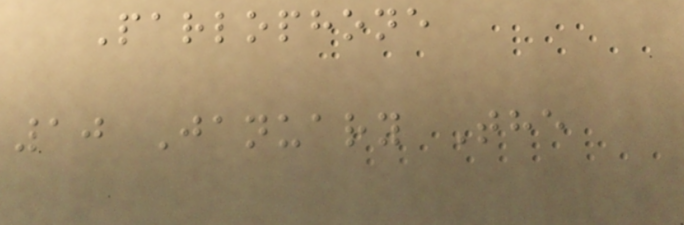Parlophone
10 January The
